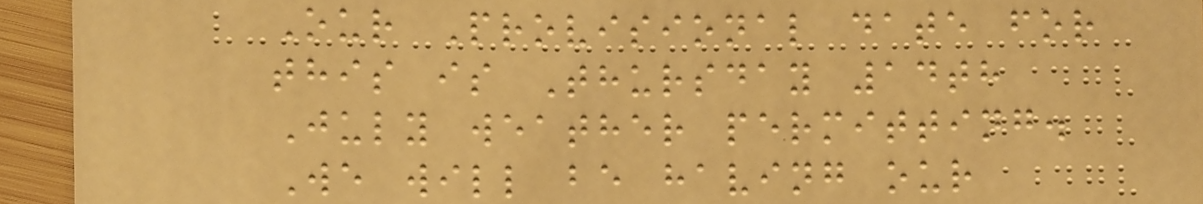Our Provisional date for
this is Thursday 14th
July weather permitting.
We will be having our
